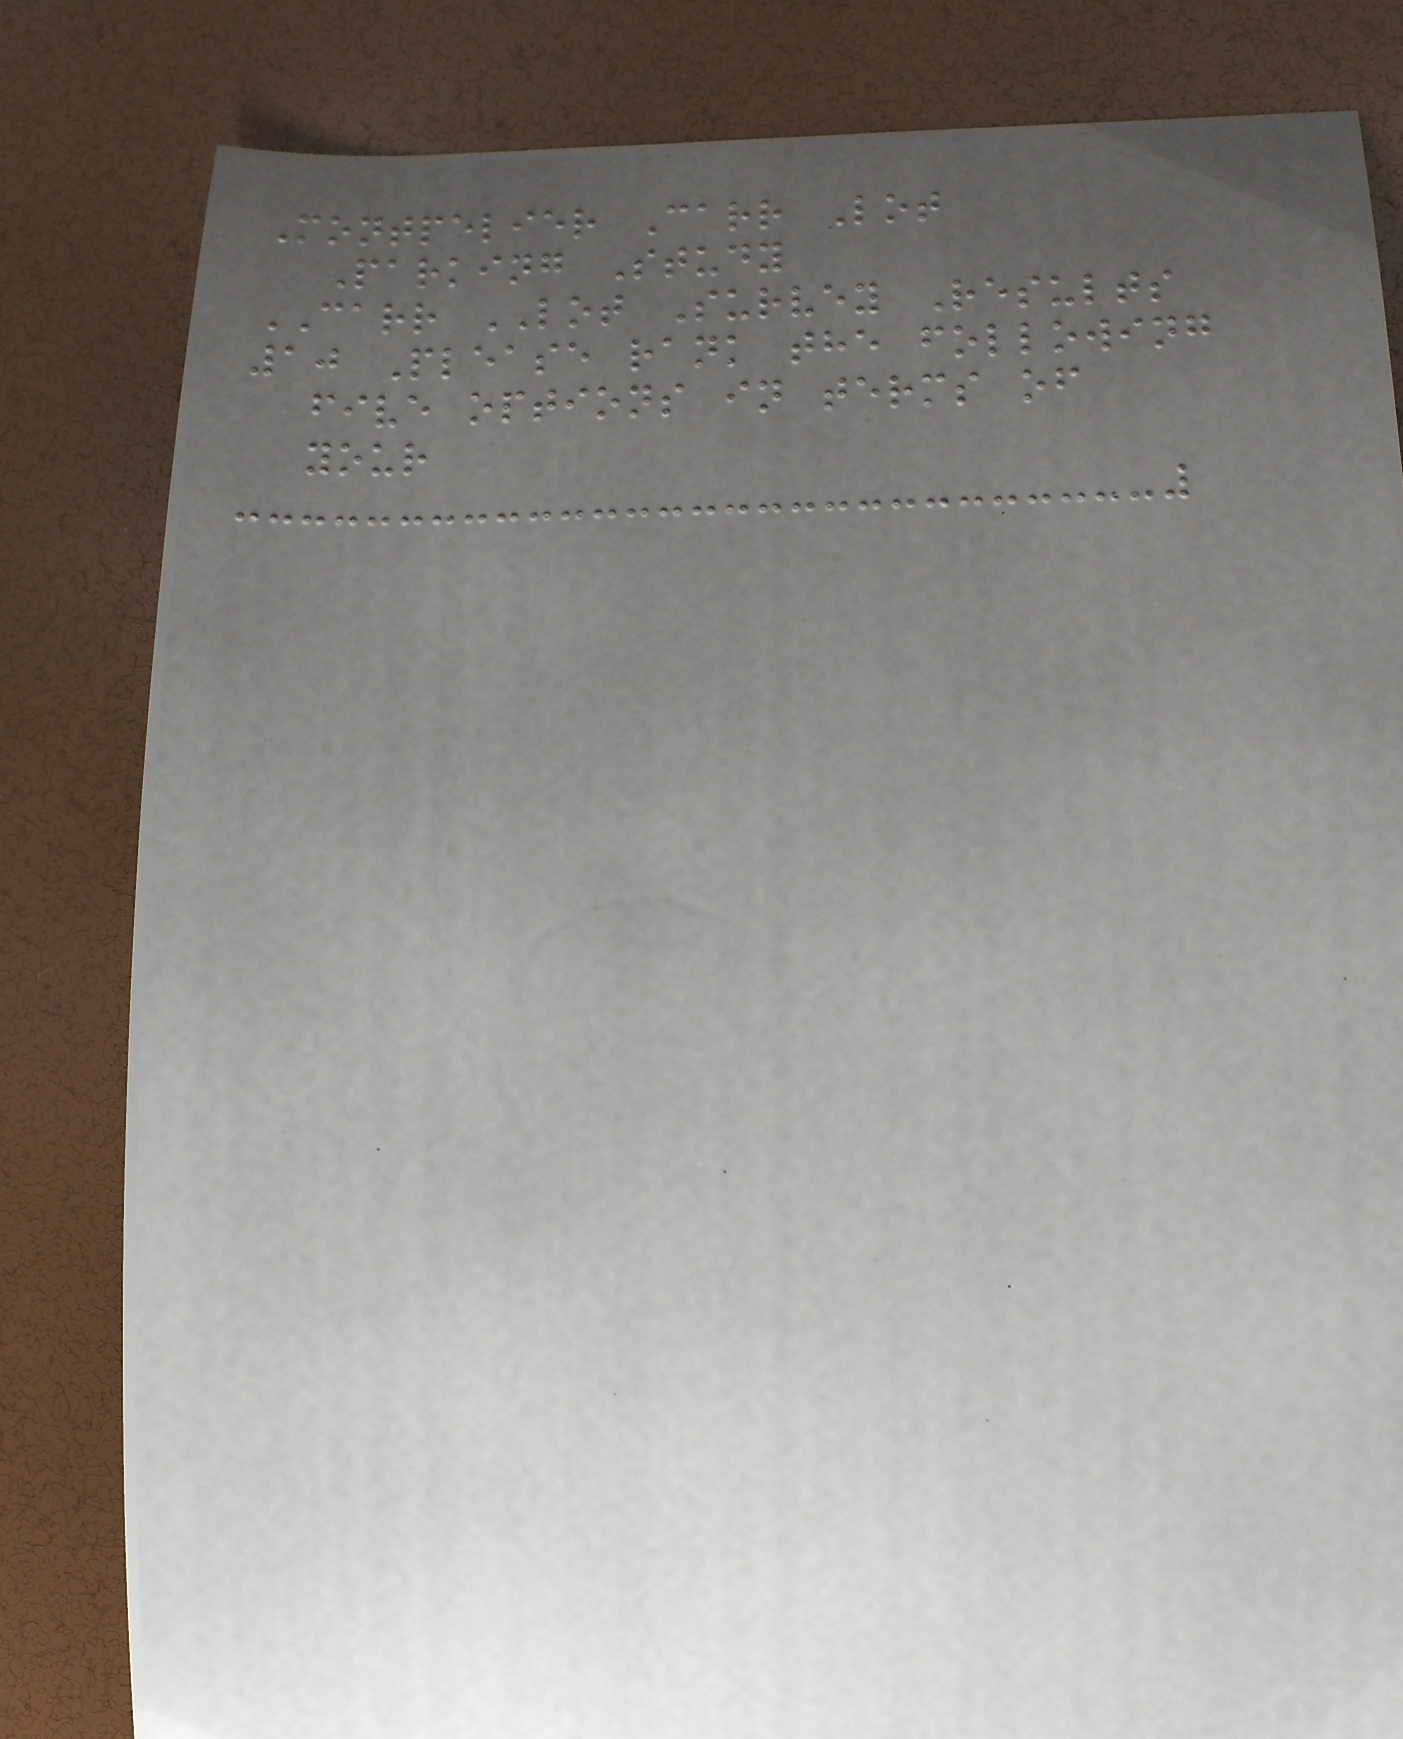Montpelier Carr Lot
Parking Study
CARR LOT Survey Results
10 Please rank the following
five options in terms of
your
